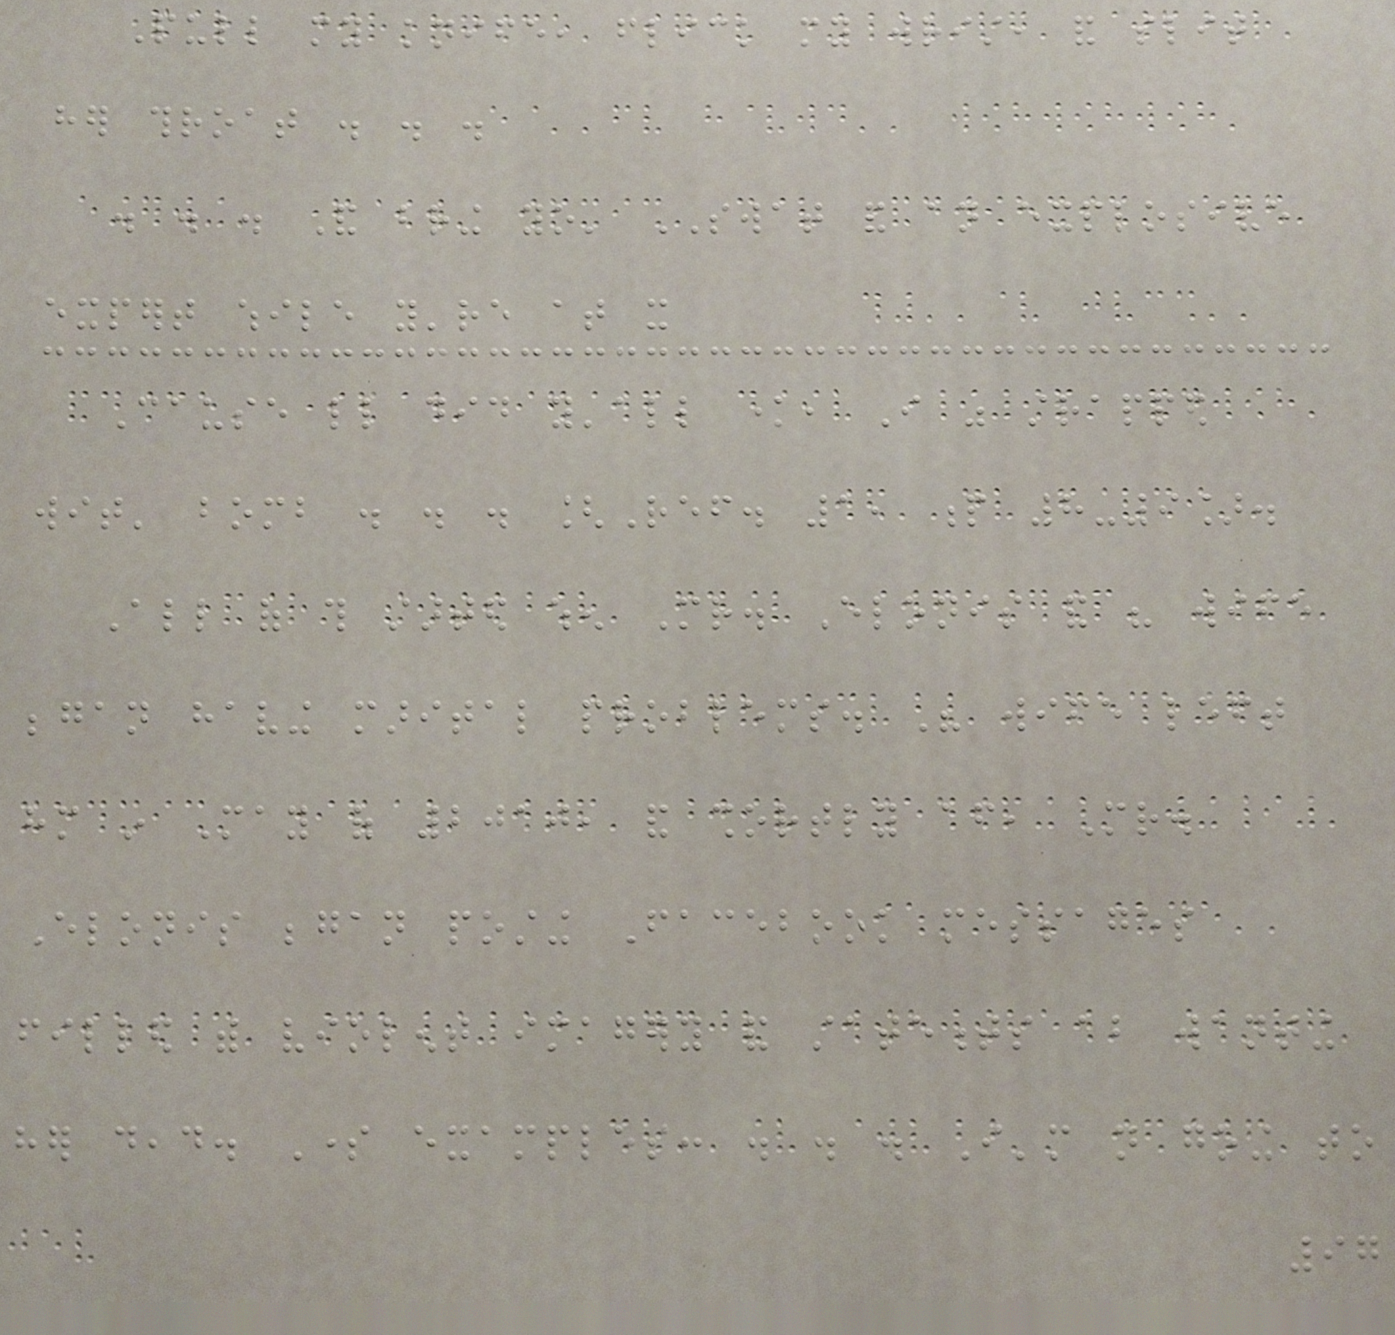Pull my knife, flick my wrist, and slit
her throat . . .
. . . And bring yo' SWAT and an explosive
expert while you're at it
Cause little did y'all know, I was strapped
wit' bomb . . . [Ref. 1, p 8-9].
All of this started when Mr. Elonis and his wife
began having marital problems. His wife left
him in May of 2010, and shortly after, Mr.
Elonis began posting Facebook messages
filled with violent imagery and statements about wanting
her dead. Some examples: . . . I'm not going to
97
